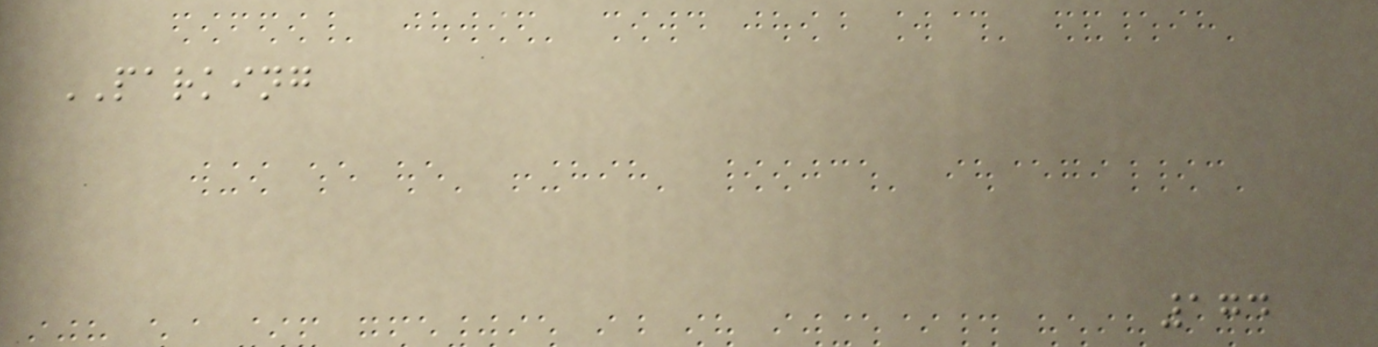PARKING
174
